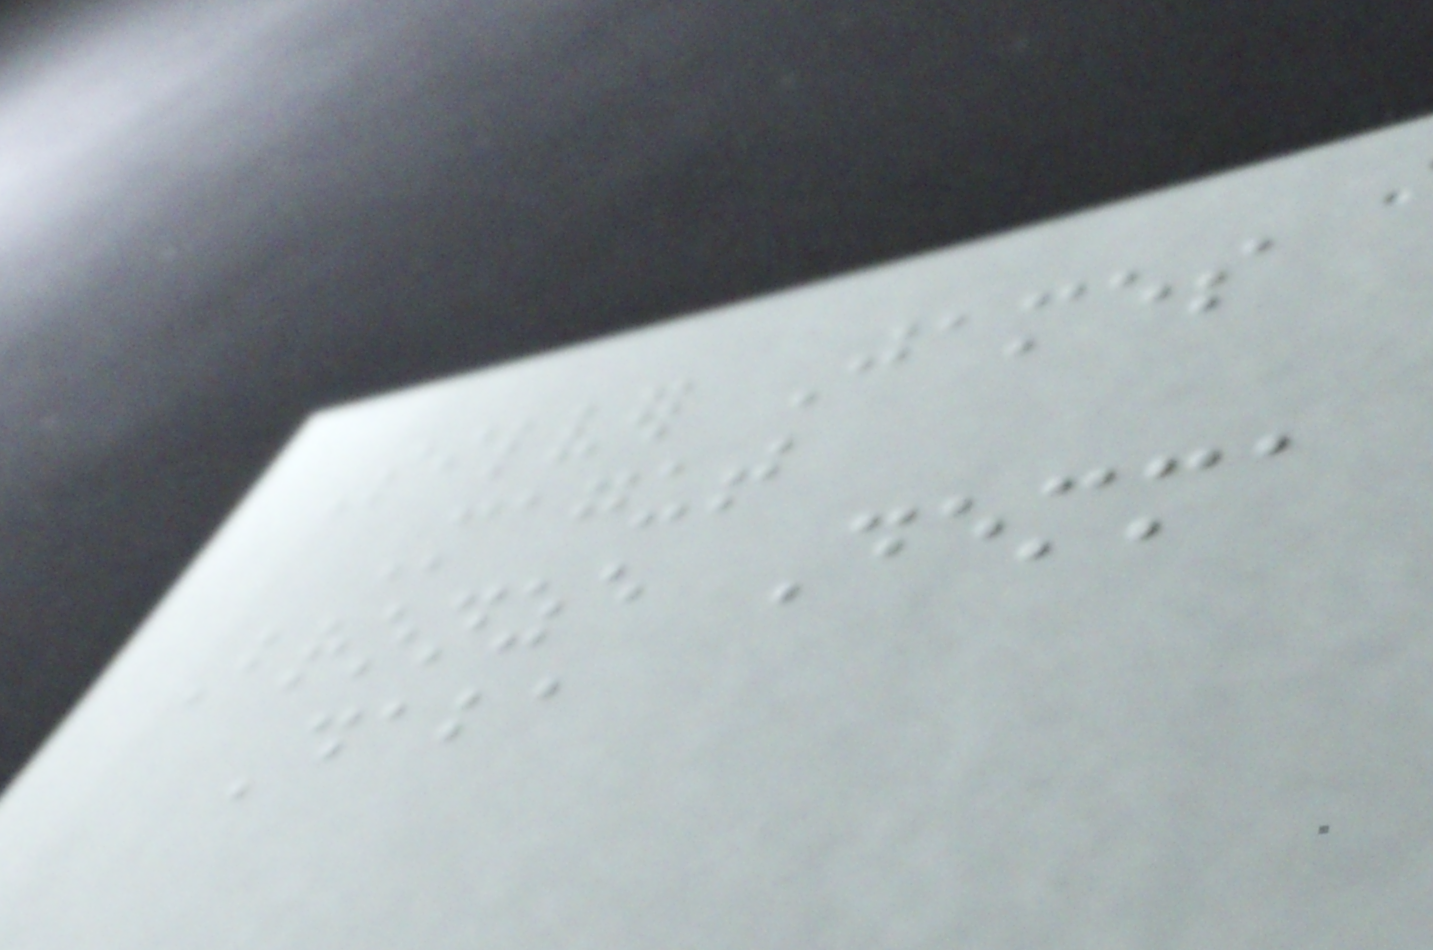Silver James
Magut
Bronze Demma
Daba
